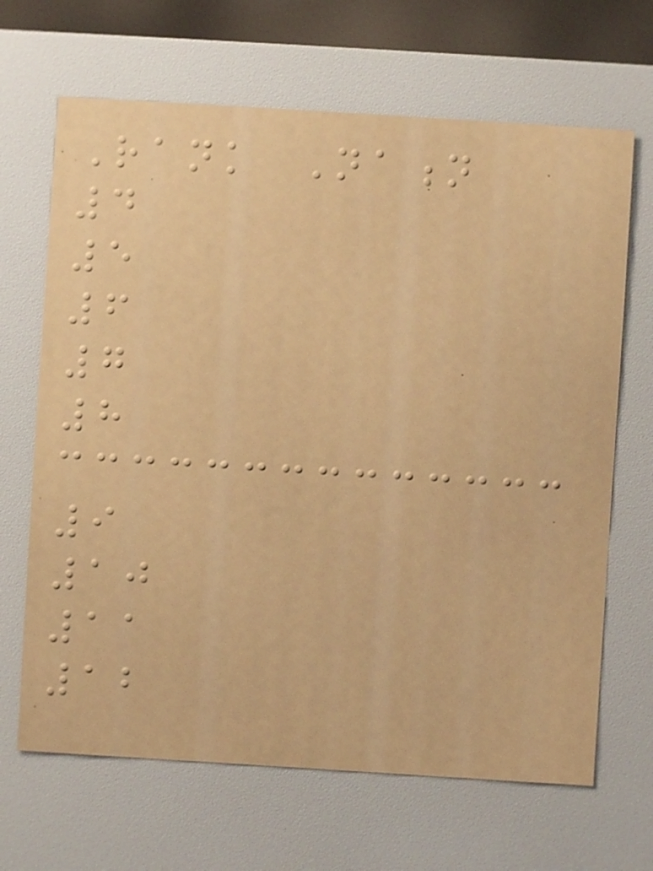Rank Nation
4
5
6
7
8
9
10
11
12
